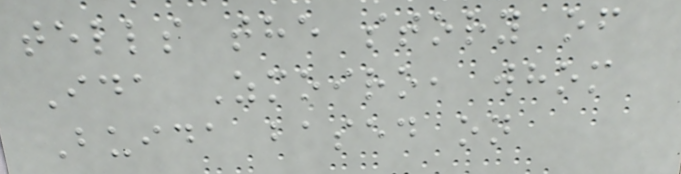tells the story of
Ida Zmoiro, whom
Buida based on
